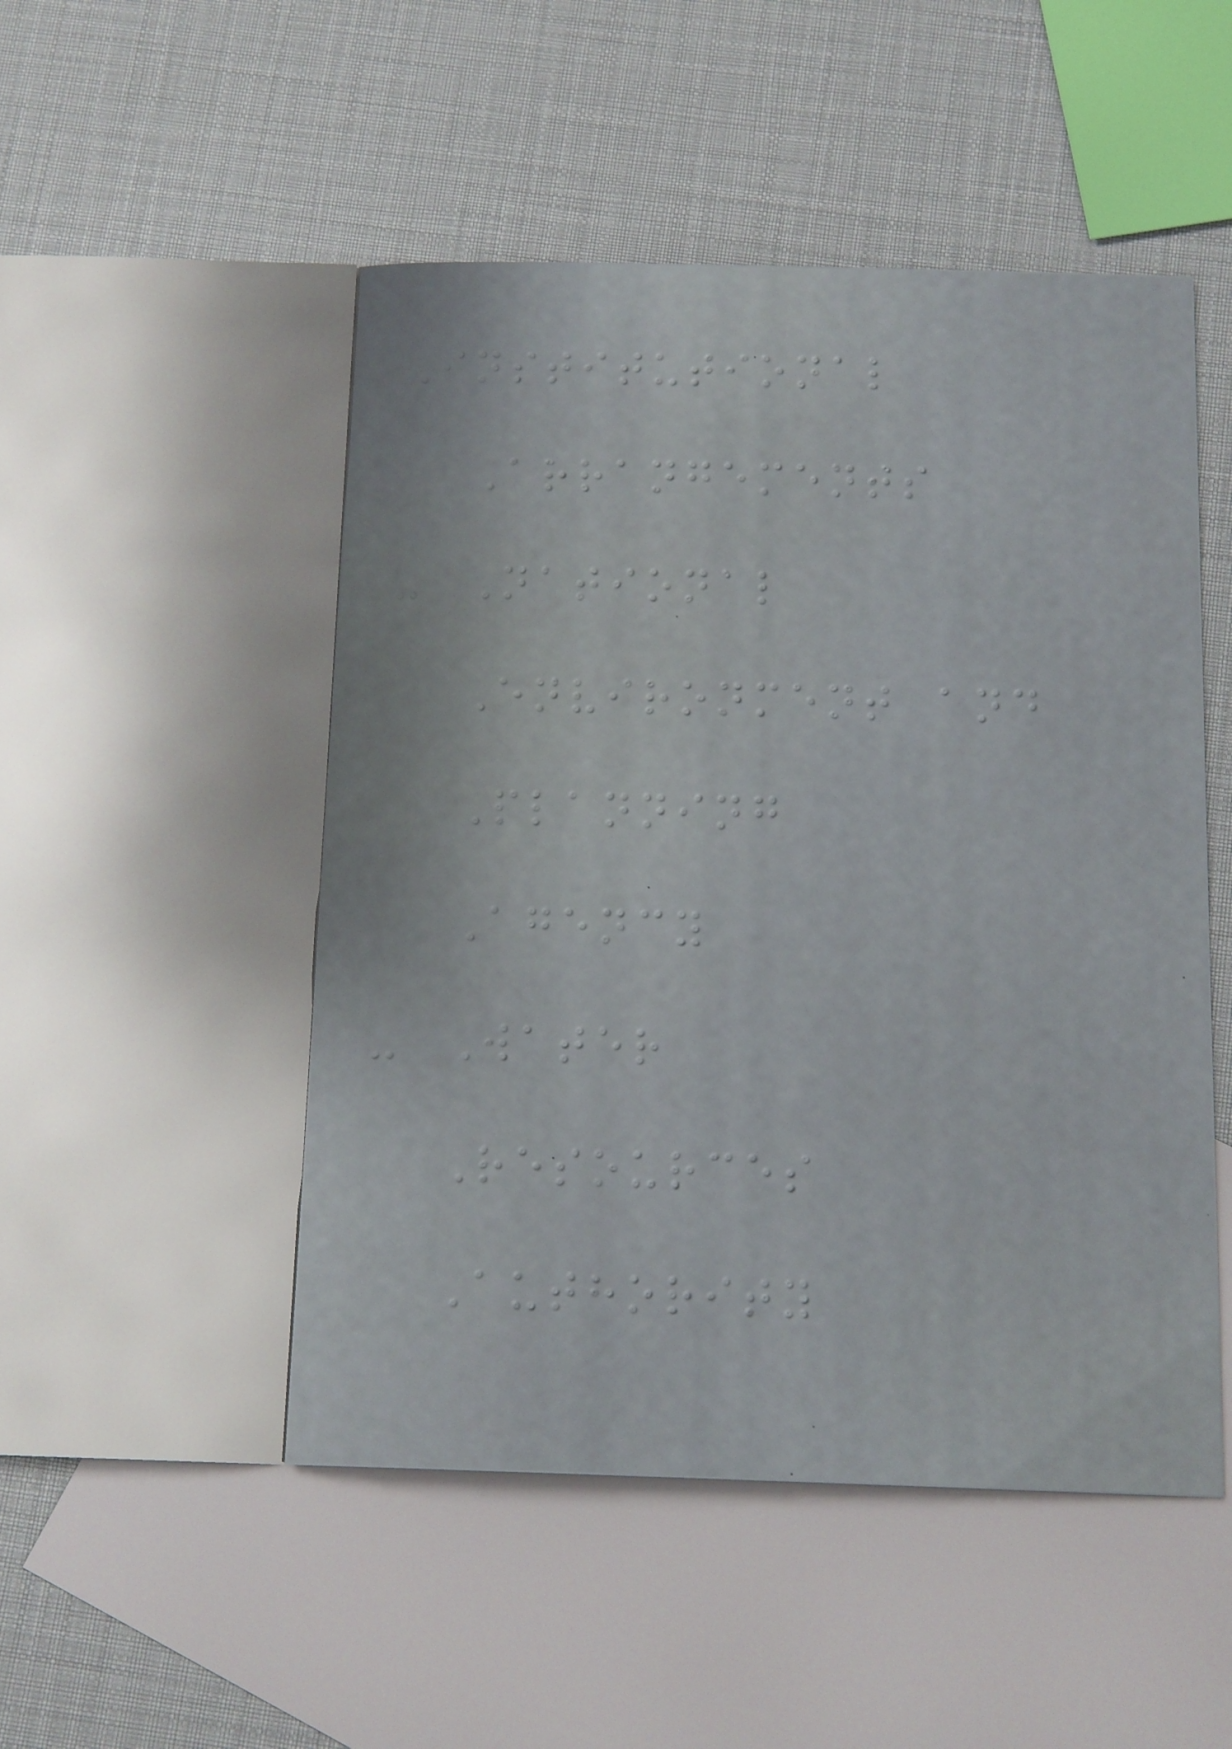Institutional
Arrangements
- National
Environment and
Planning
Agency
- Water
Resources
Authority
